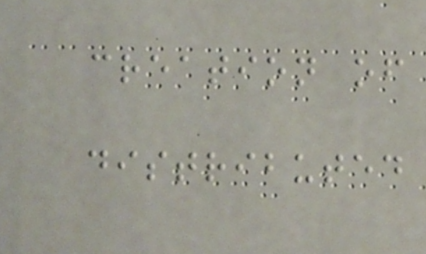creation of
distributed
